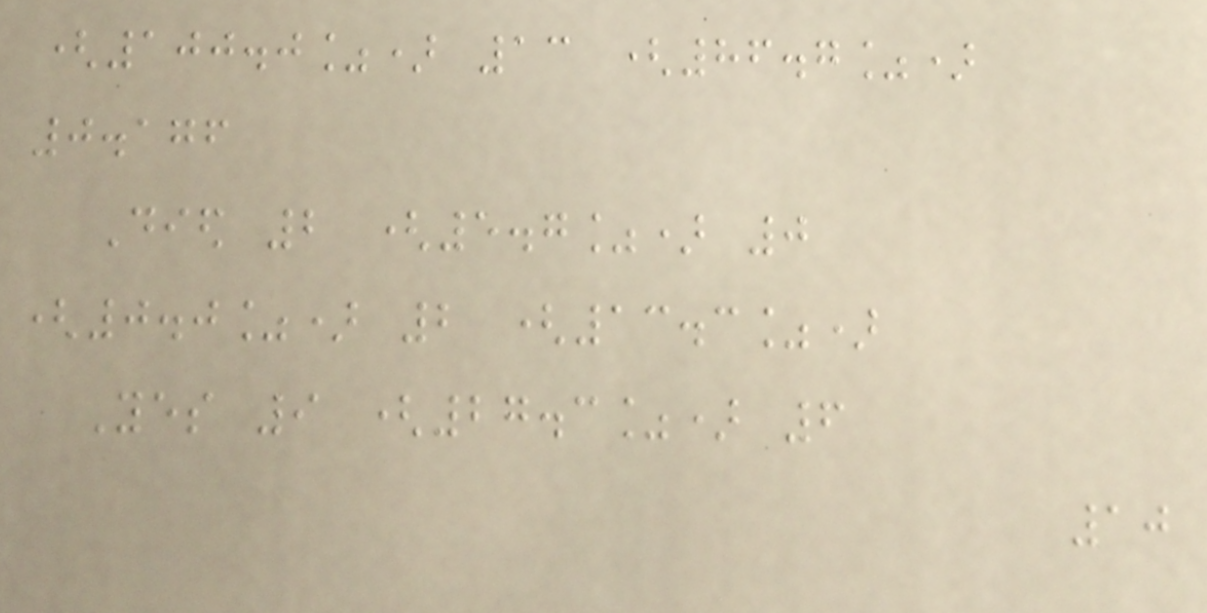(100.0%) 13 (86.7%)
0.176
Died 2 (5.7%) 0
(0.0%) 2 (13.3%)
Yes 9 (27.3%) 6
10
